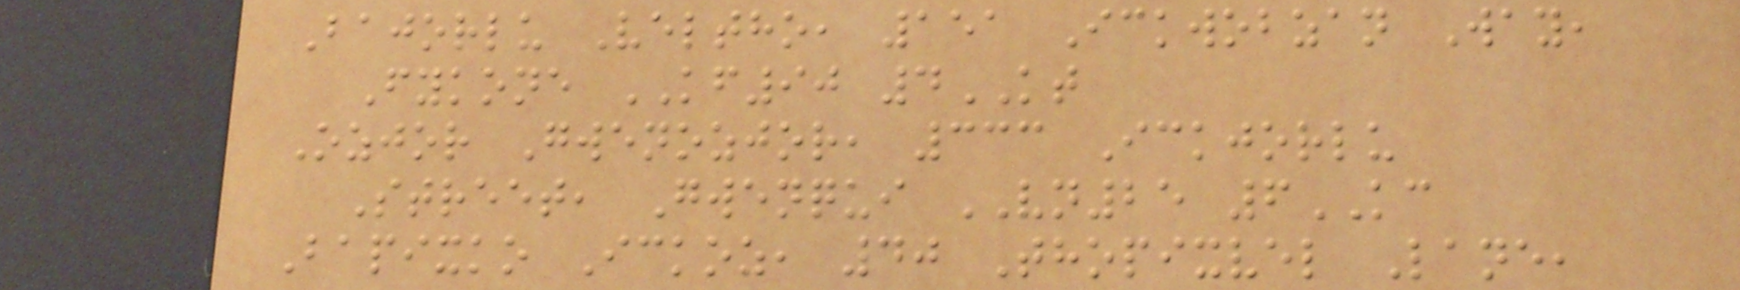Bajorlu Veltho, 151 Ickwobzan Way,
Fykone KF90 4KT
Ozjor Gwenozjor, 333 Ickjorlu
Street, Gwenqui VN25 6KC
Bapixko Ickoz, 40 Thopixvel Lane,
